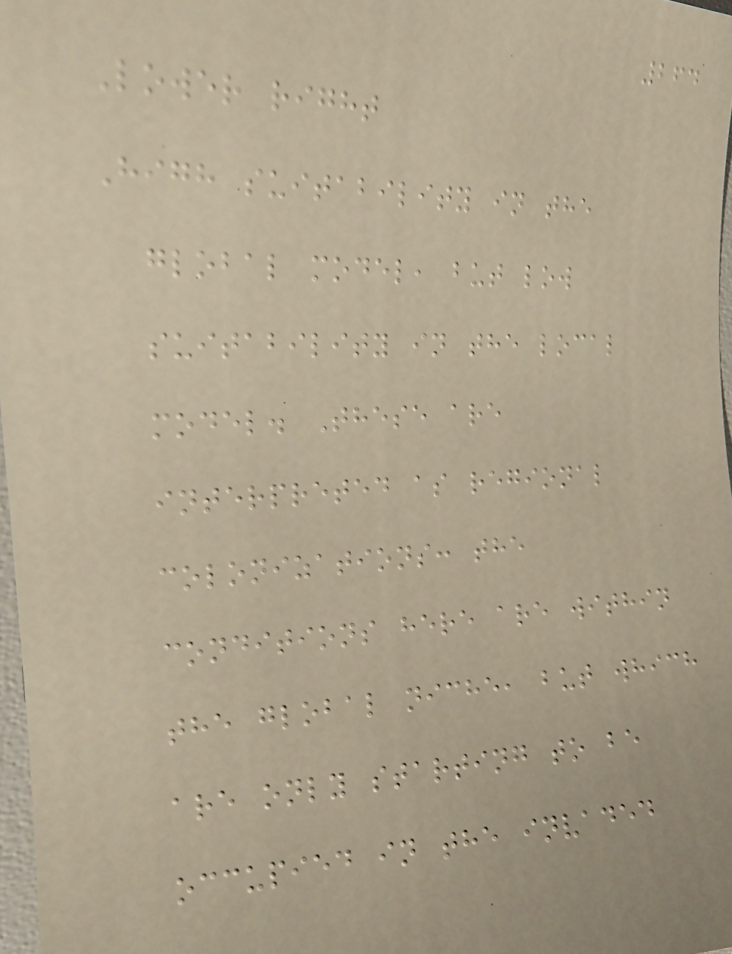264
Lower right
High suitability in the
global model, but low
suitability in the local
model. These are
interpreted as regional
colonizations: the
conditions here are within
the global niche, but which
are only starting to be
occupied in the invaded
